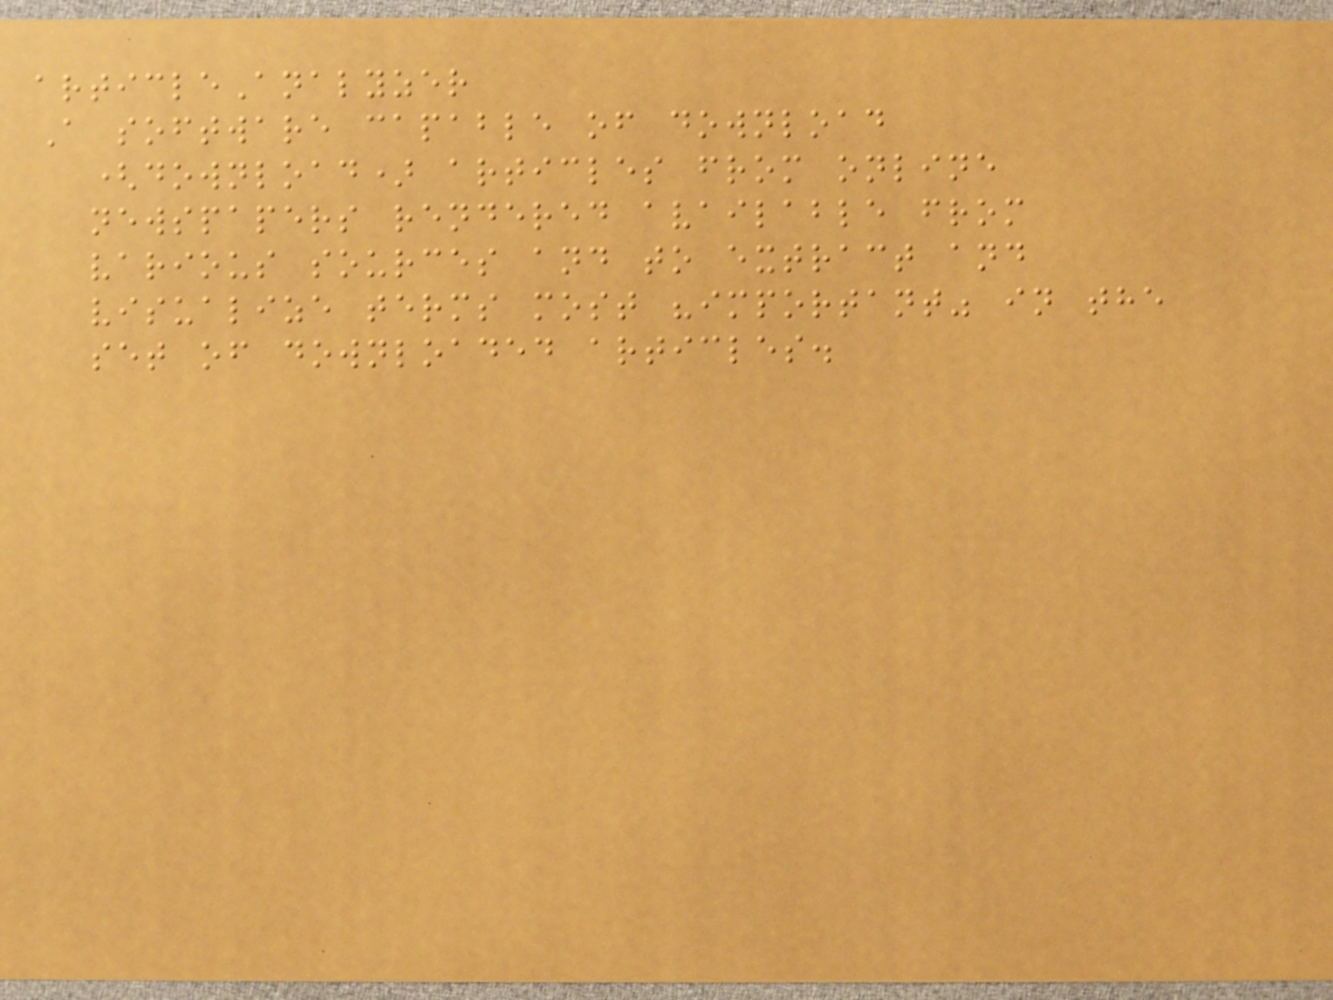articleAnalyzer
A software capable of download
(download) articles from online
newspapers rendered available from
various sources and to extract and
visualize terms most "important" in the
set of downloaded articles.
